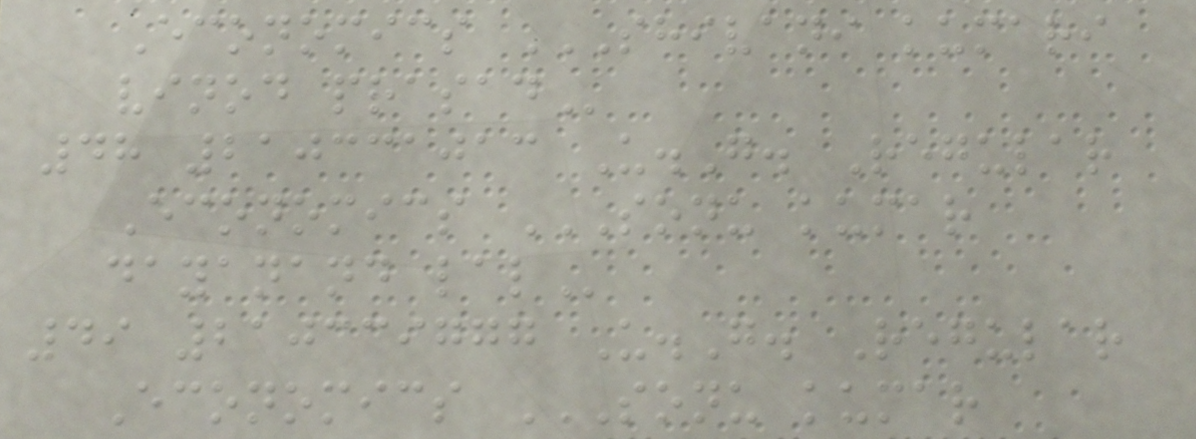Economics SHIVANI KUMARI
VINOD PRASAD
48 210331013 U.G. Regular
Economics SONU KUMAR
DAYANAND LAL
49 210339777 U.G. Regular
Economics SONU KUMAR
